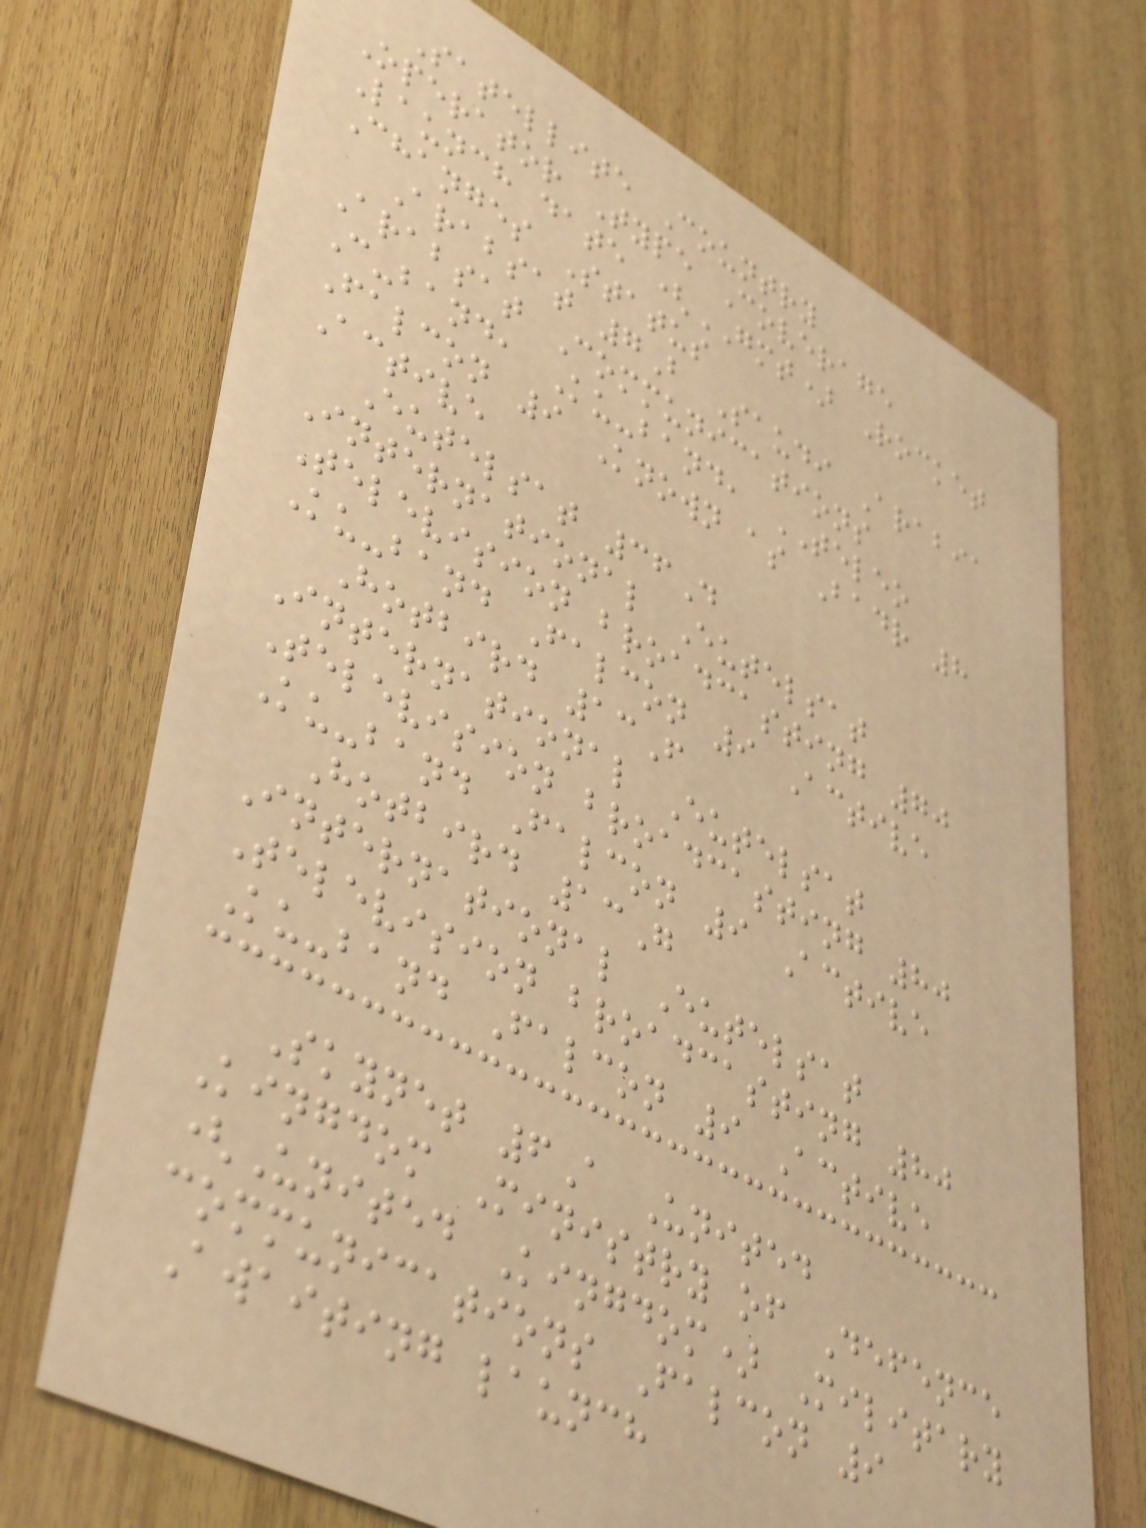Satellite Country
Operator Type Coverage
Launch date (GMT) Rocket
Changes Status
Arabsat 7B Saudi Arabia
Arabsat Communications
C-band, Ku-band, TELEO
Falcon 9 Known as Badr 8
Active
Eutelsat 36D
International Eutelsat
Television broadcasting 70
Ku-band Falcon 9 Active
Hotbird 13F
International Eutelsat
Television broadcasting 80
Ku-band Falcon 9 Active
Hotbird 13G
International Eutelsat
Television broadcasting 80
Ku-band Falcon 9 Active
Skynet 6A United
Kingdom Ministry of Defence
(United Kingdom) Military
communications Falcon 9
Awaiting launch
